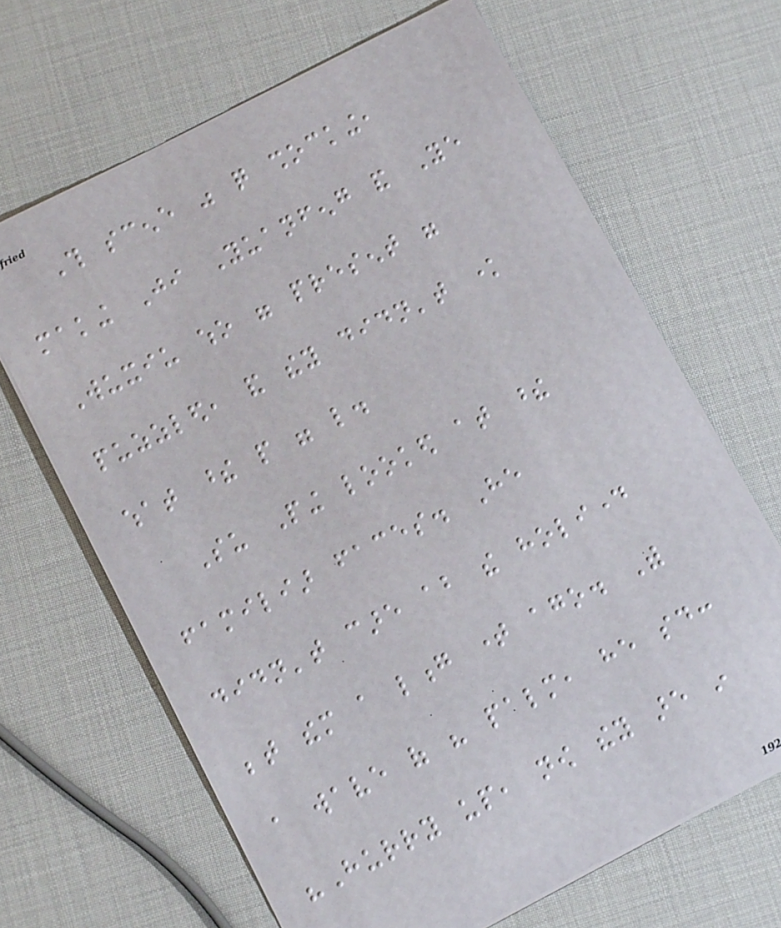This scene was quite shocking,
making Ji Yuanfeng and Ye
Wuxiu who were present were
puzzled, and they didn't know
what these people were like.
Su Ping looked at these
familiar faces. He
didn't care about the holiday
between them a long time ago. With
a wave of his palm, he said:
"Hurry up, now they are in
